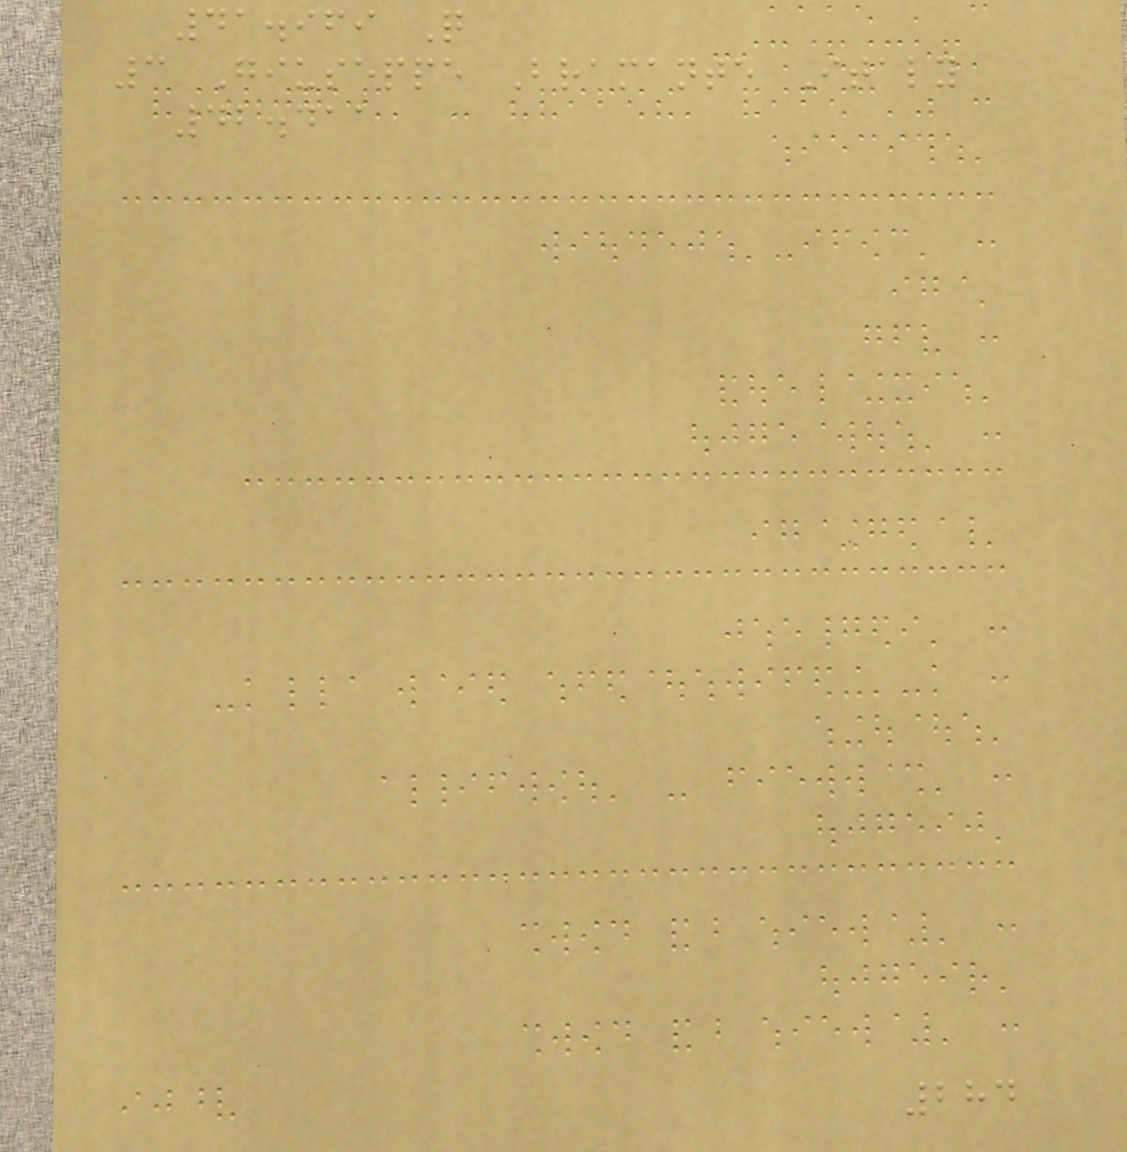41.969 Q
3 Giuseppe Bramante Italy
42.411
284
